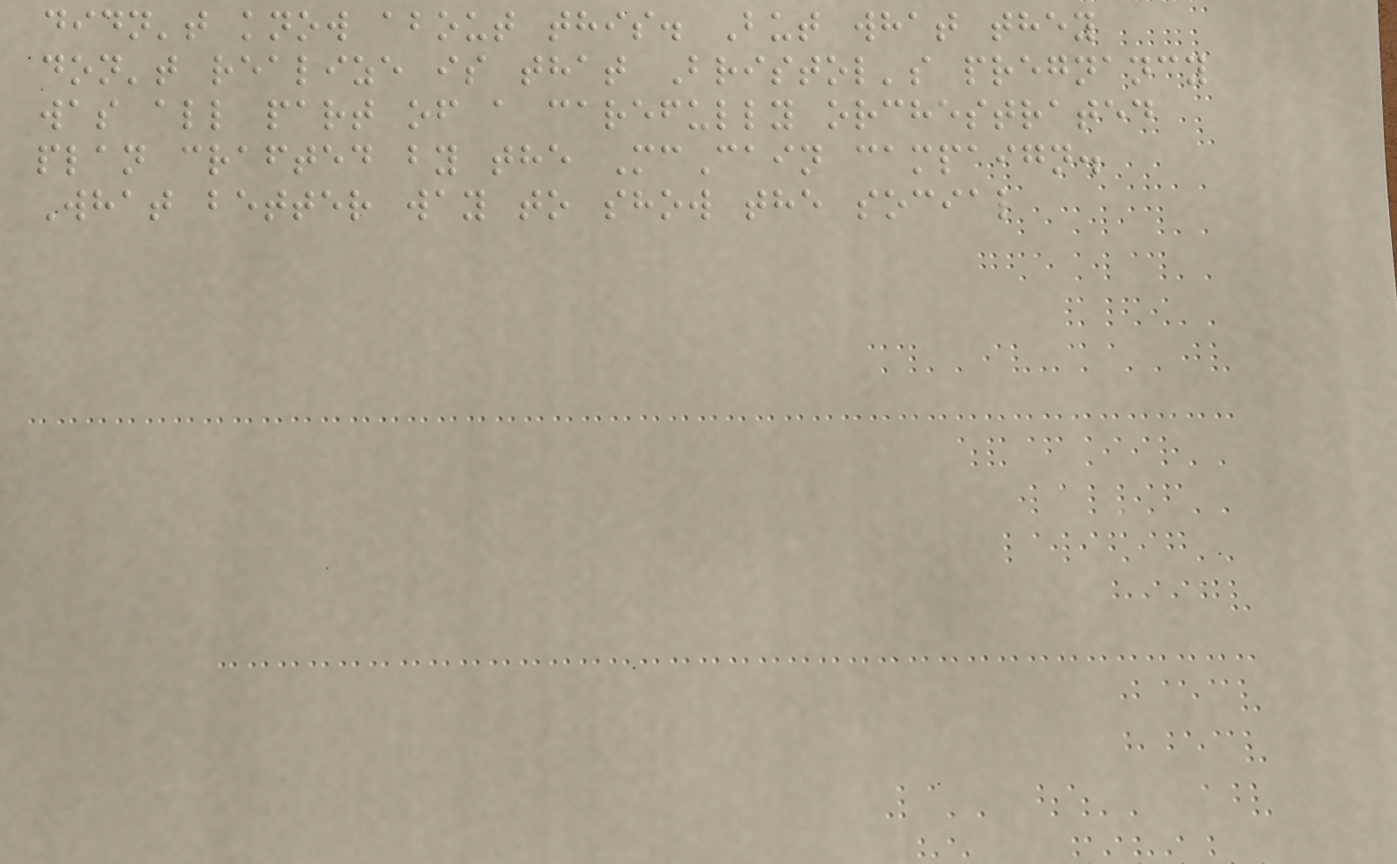didn't know about this. But what they
don't realize is that Bristol's pregnancy
was all part of a carefully orchestrated
plan crafted by the McCain campaign.
What better way to show the social
